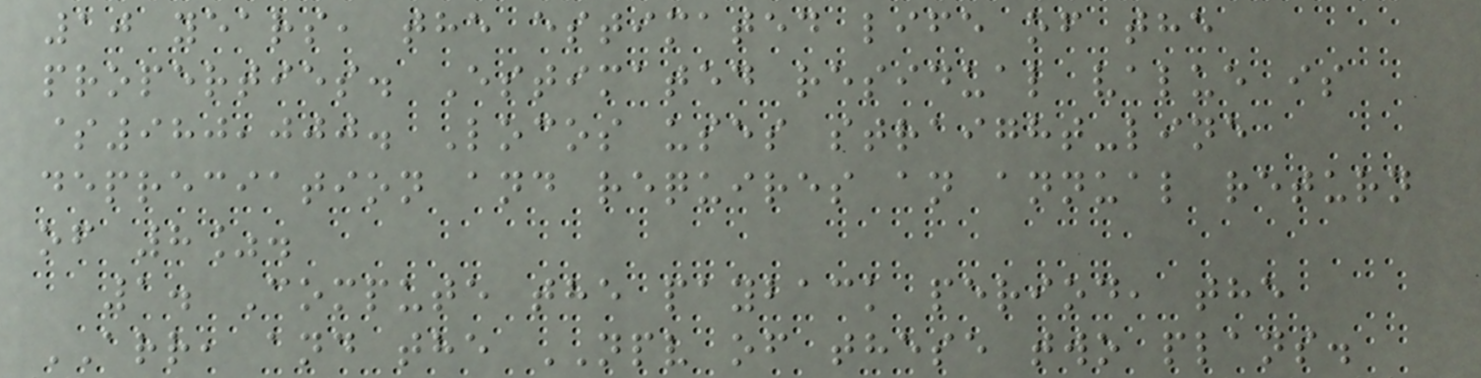10 years, the estimated life of the
properties. Estimated residual value is
$980,000. Locos uses straight-line
depreciation and requires an annual return
of 8%.
1. Compute the payback period, the
ARR, and the NPV of these two plans.
